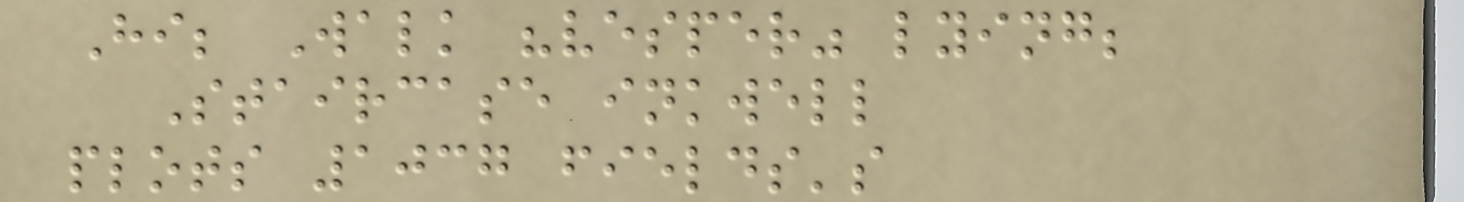Hi; Walk "vesper" lying;
Staircase inkwell
plots 1037 fields's
